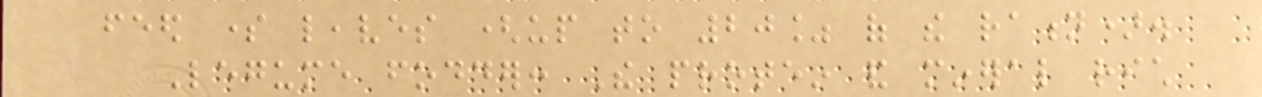feed some leaves (up to 20% of the ration).
Legume fodder: The protein and mineral rich
